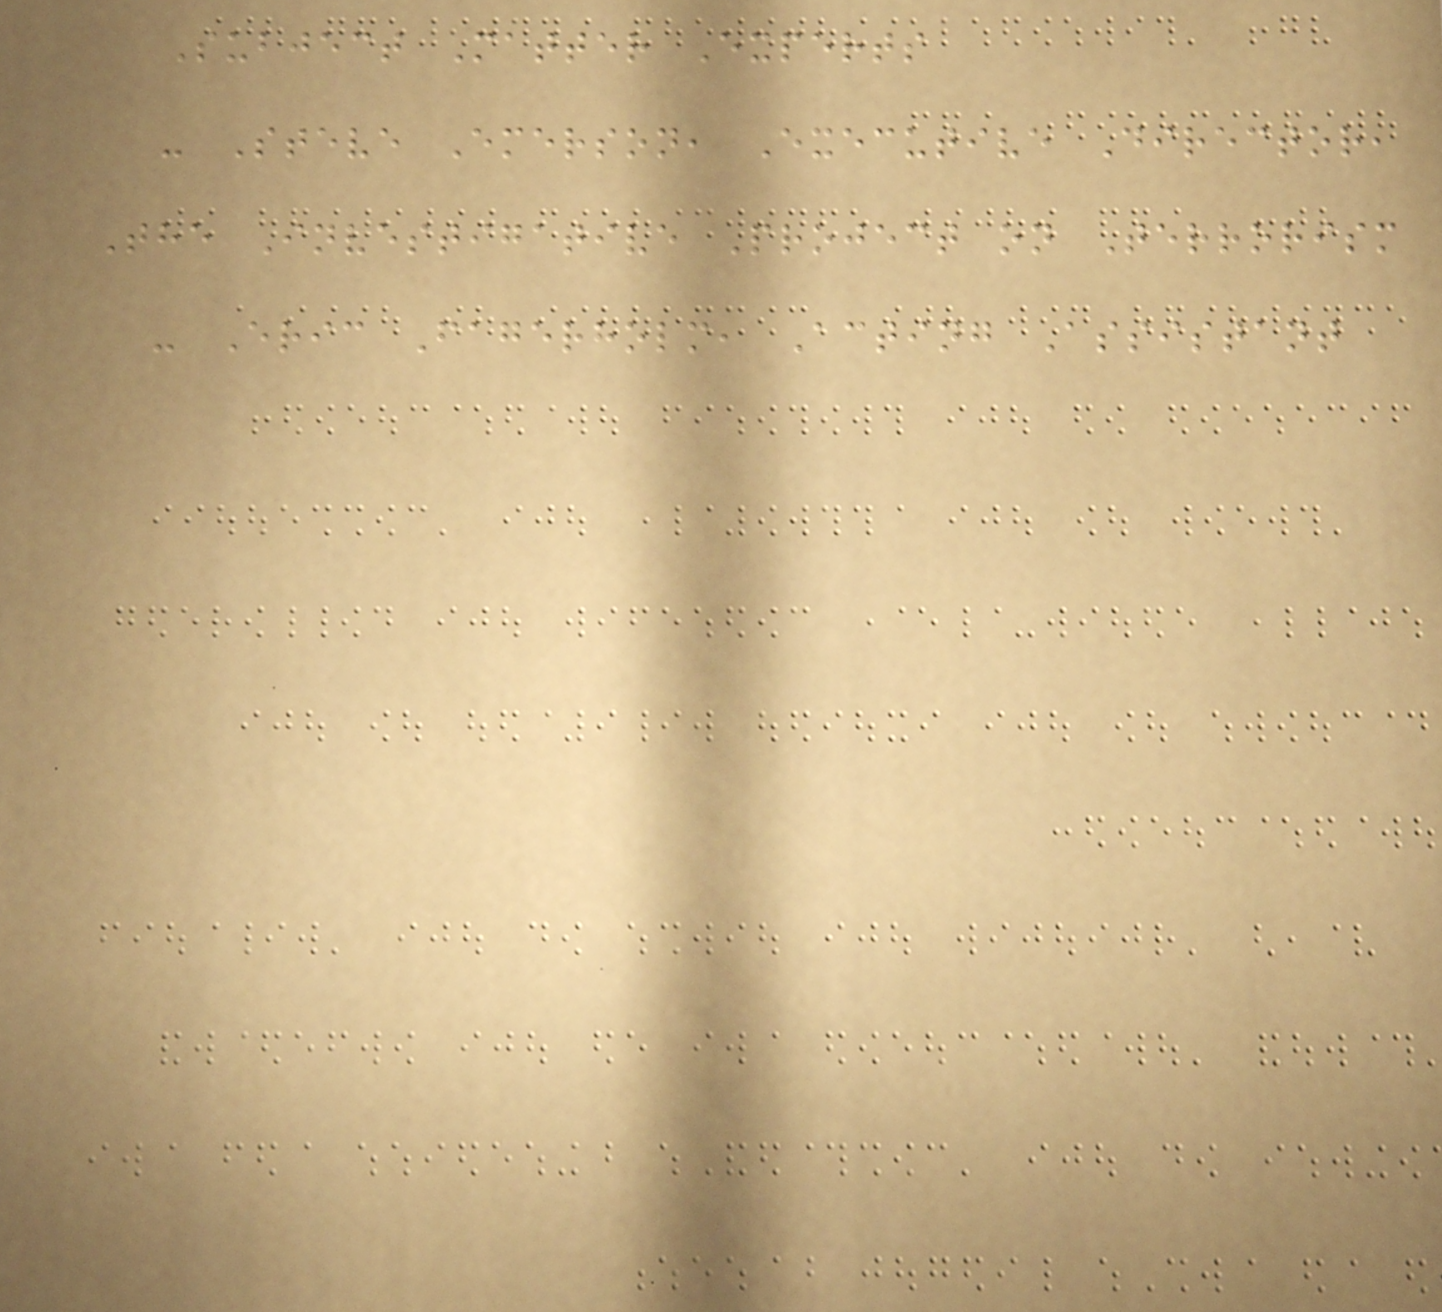Subject Matter Experts
- Steve Emerson, Executive Director,
The Investigative Project on Terrorism
- Eric Fagerholm, Acting Assistant
